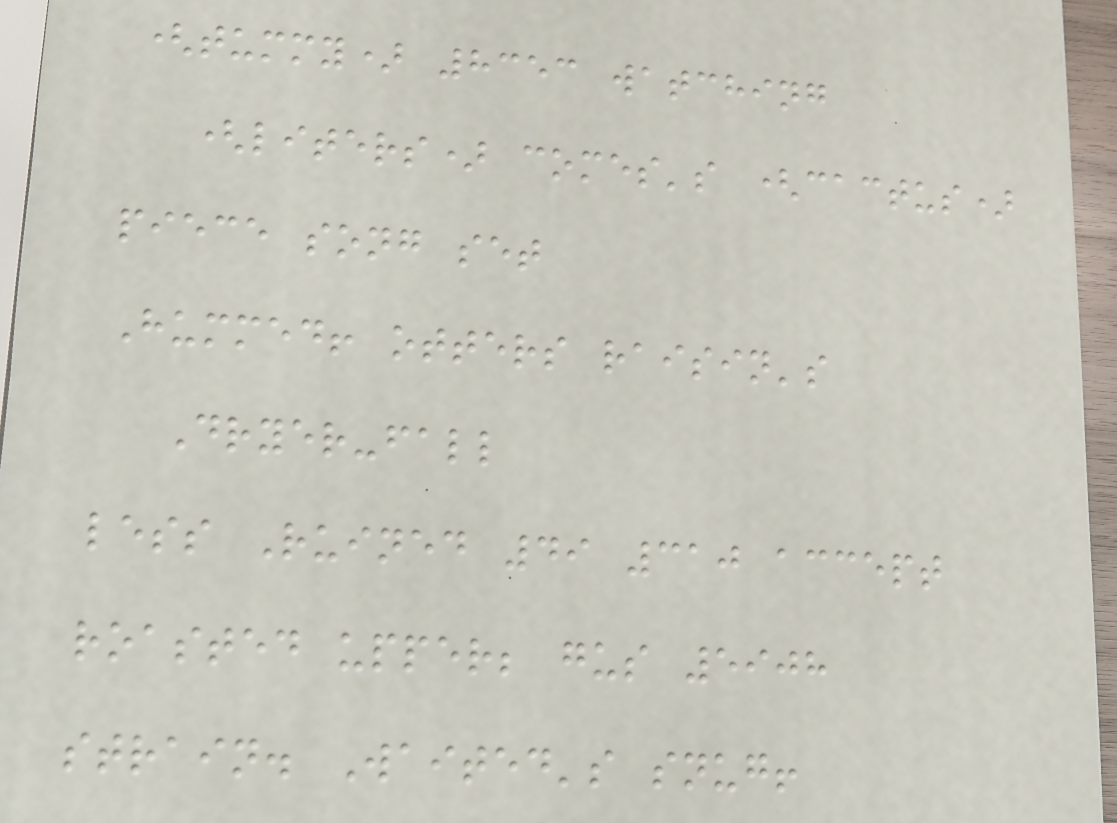(tummy) 8353 watching
(liters) comes's (cactus)
piece song set
Hummed! otters raisin's
Dryer-fall
less Ruined 49 310 accept
roasted upper; gus 5908
strain. Waited's snug!
